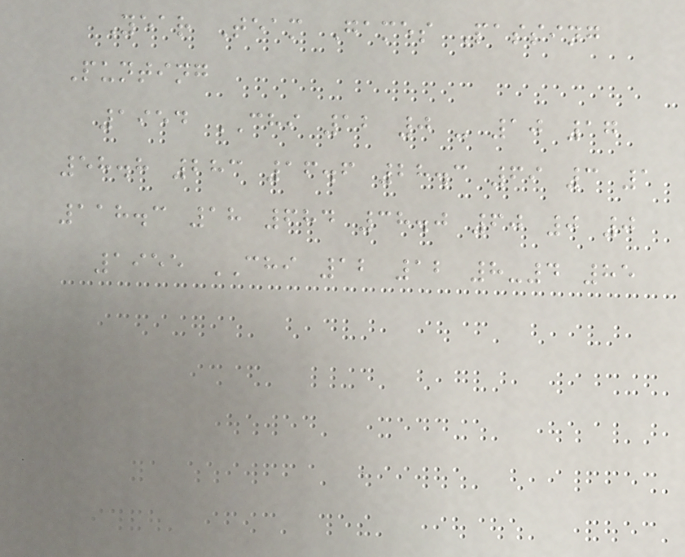Year Team Games Passing
Punting
1954 CHI 12 0 - 10 17
58.8 283 16.6 28.3 69 3 1
118.3 18 684 38.0 60 0 0
1955 CHI 12 12 8-4 85
